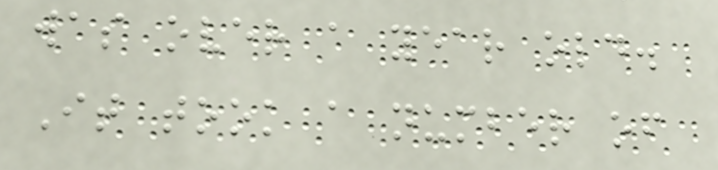was over a year old.
It took a number of
